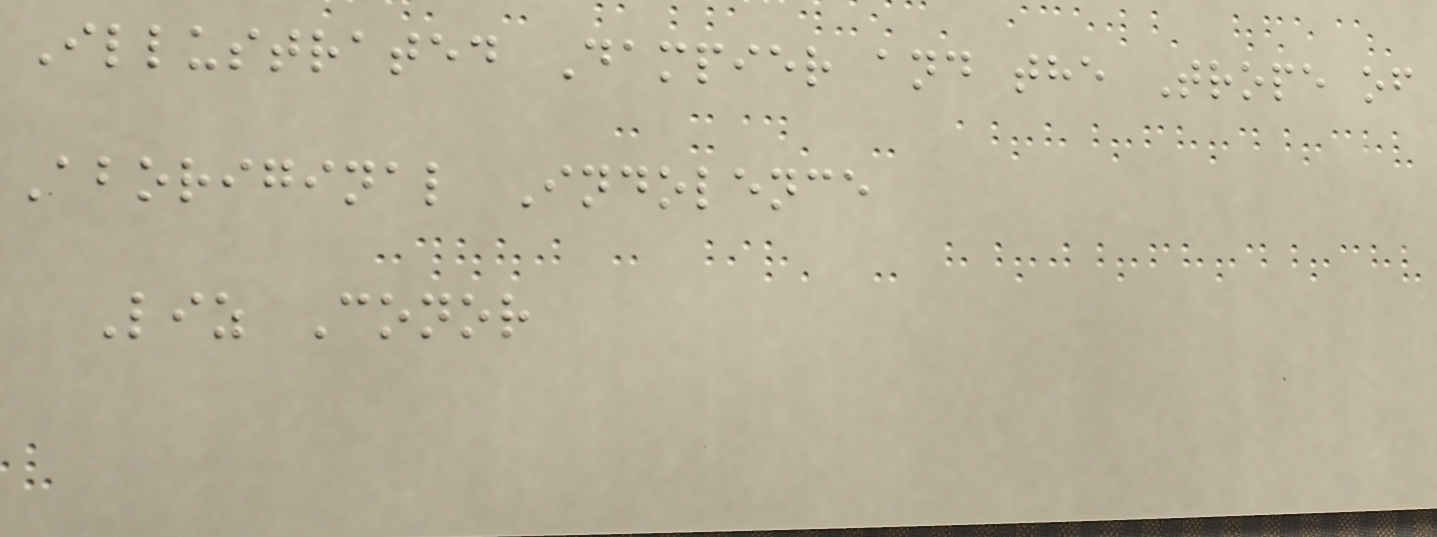Illustrated Dampier and the Trope of
Aboriginal Indolence
Liz Conor
